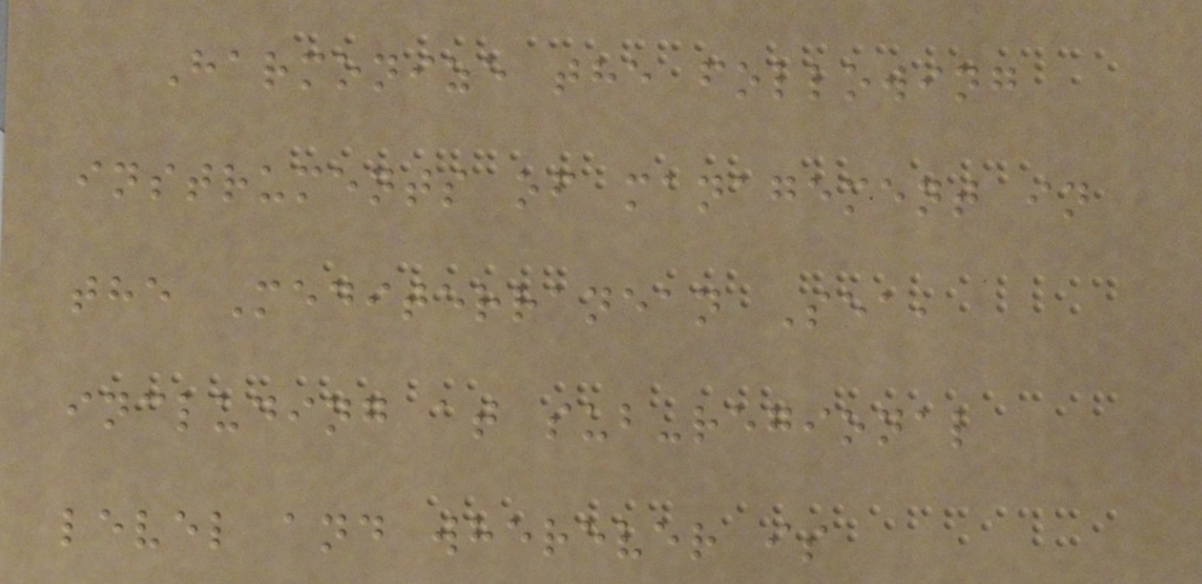Harmonize the following
instruments of management in
the Mediterranean Sea,
including at sub-regional
level and wherever is
